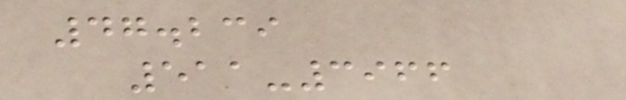47.239
511-3966
